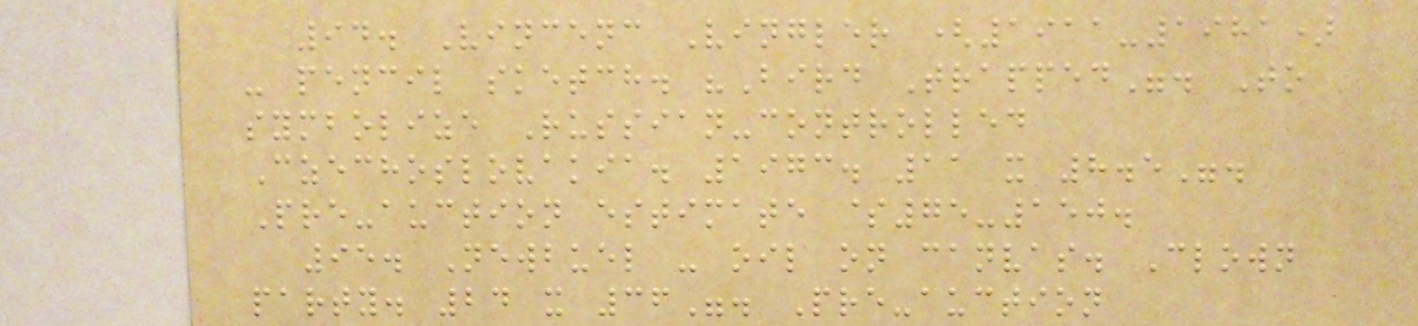94. Vincenc Vingler (1911-1981)
- pencil sketch. "Bird Trapped". To
symbolize Russian-controlled
Czechoslovakia. 1973. 11 x 8.5".
Pre-auction estimate $75-150.
95. Newbuel - oil on canvas. Clown
party. 24 x 36". Pre-auction
